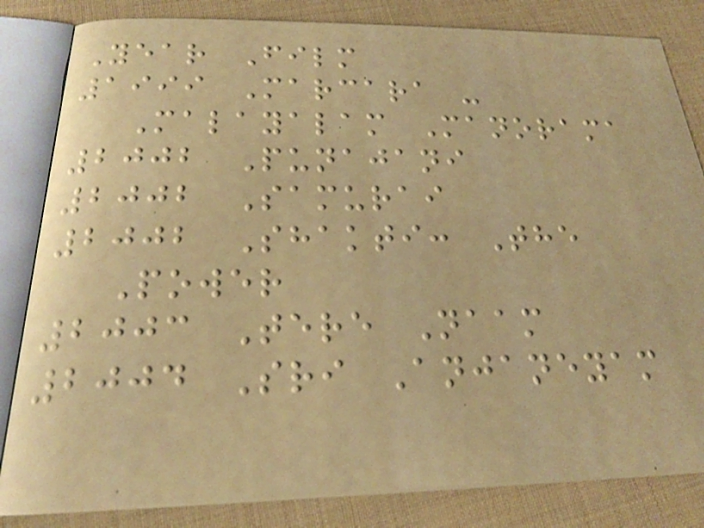Year Film
1999 Marcara -
Malayalam Manorama
2002 Punajani
2002 Samurai
2002 Shakti: The
Power
2003 Tere Naam
2004 Sri Anjaneyam
